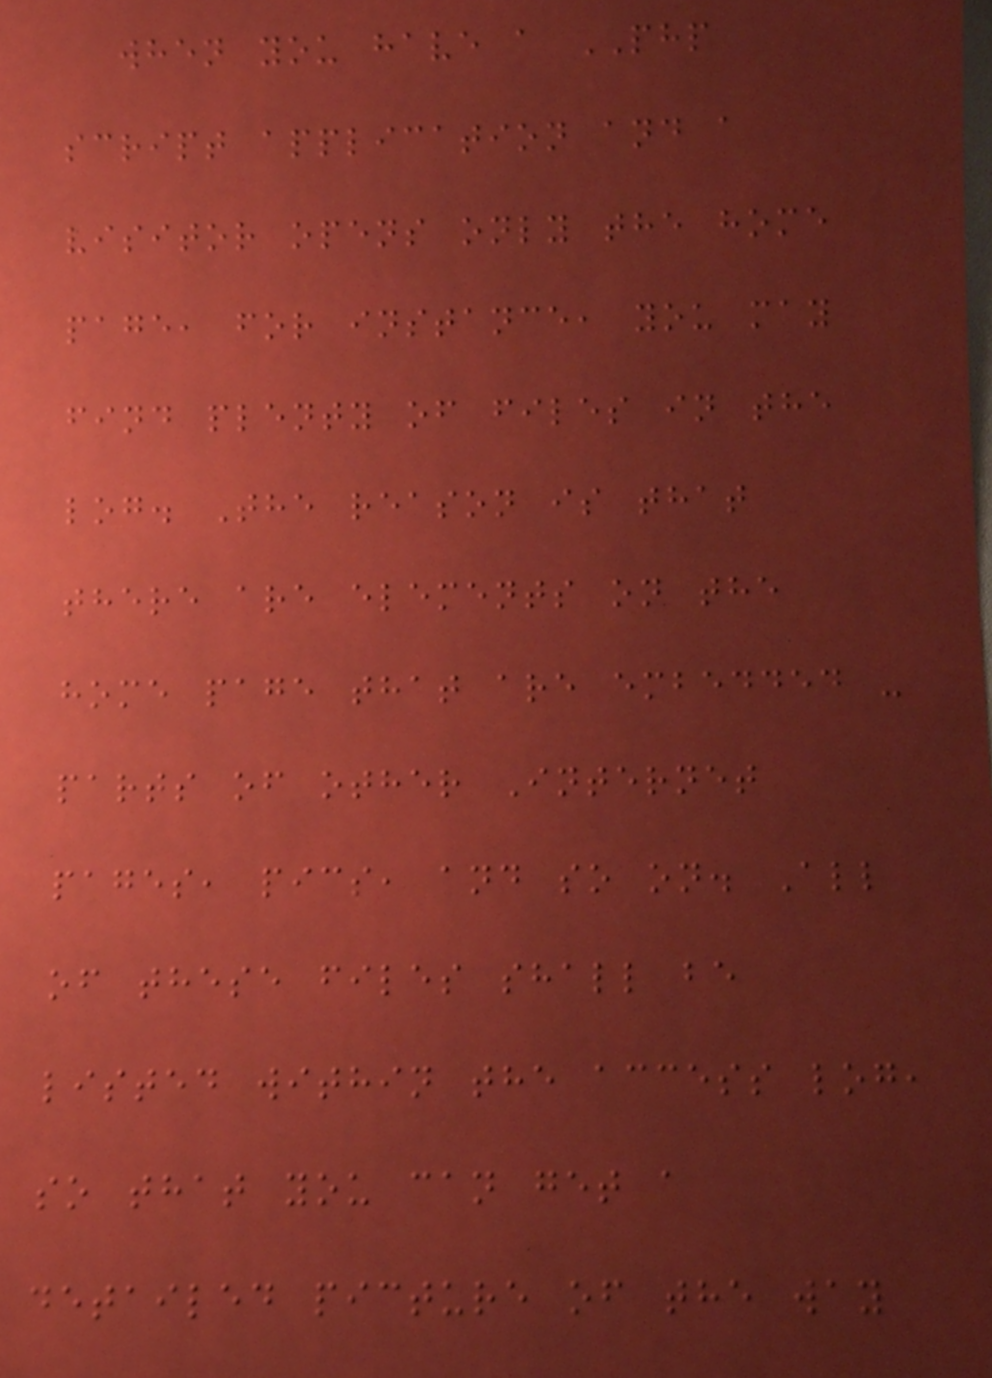when you have a PHP
script application and a
visitor opens only the home
page, for instance, you may
find plenty of files in the
log. The reason is that
there are elements on the
home page that are embedded -
parts of other Internet
pages, pics, and so on. All
of these files shall be
listed within the access log,
so that you can get a
detailed picture of the way
